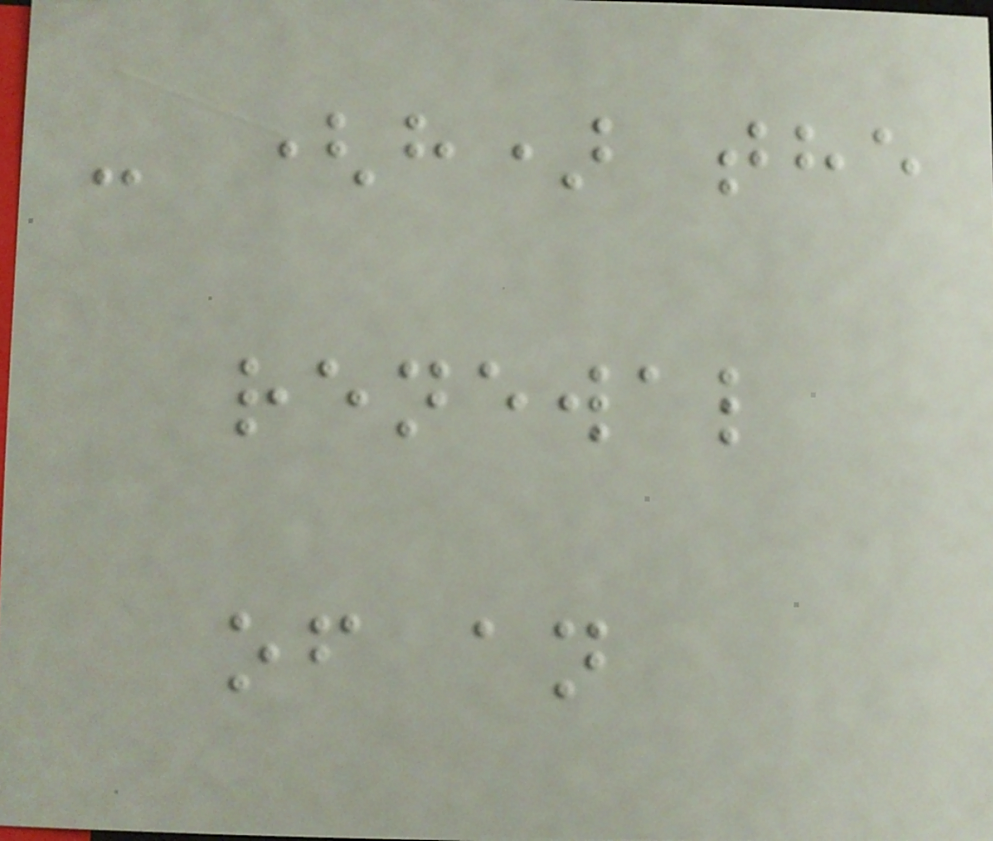- (h) the
renewal
of an
